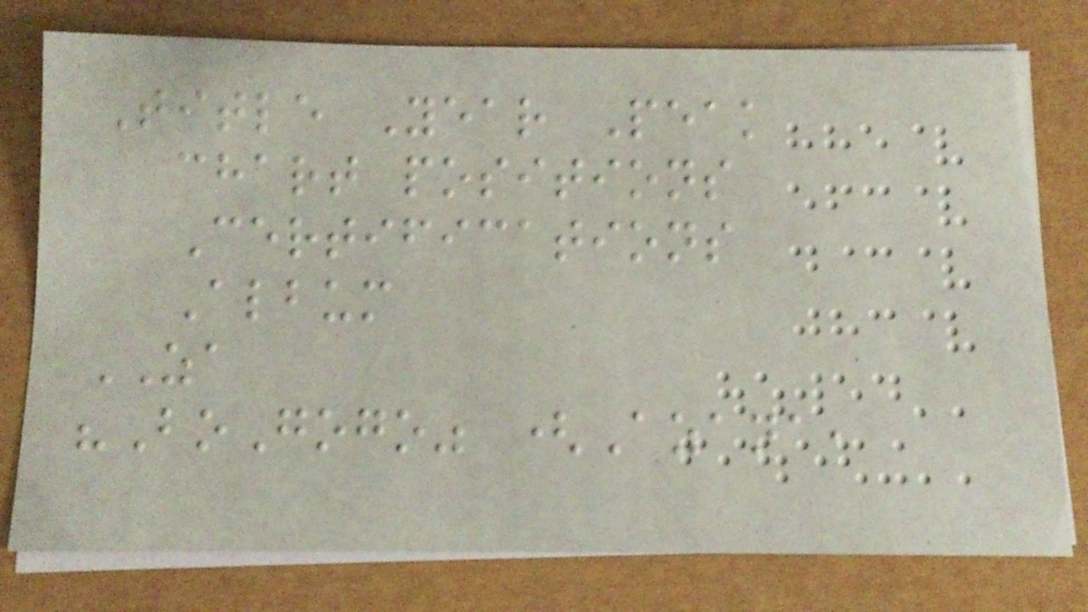Title Year Peak
chart positions
Certifications
Album
ZA
"BoGogo" (Azana,
